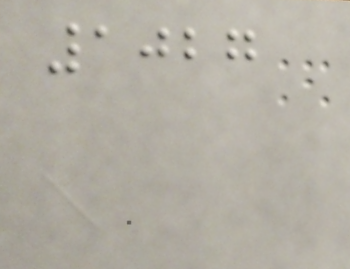1027
